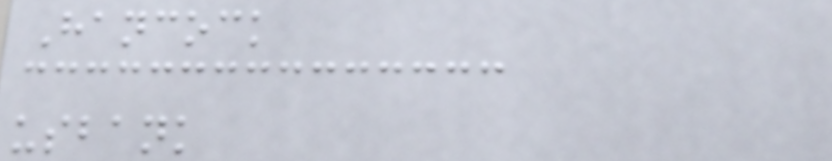Hancock
usbank
